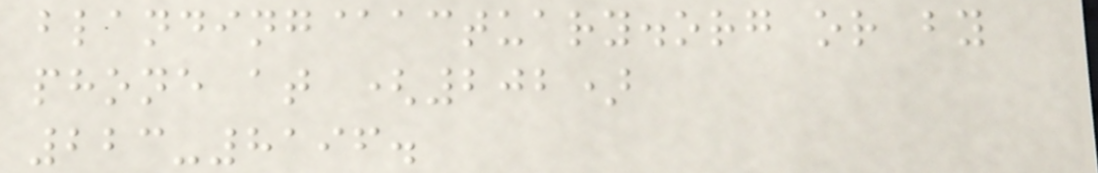blanding@actuary.org or by
phone at (202)
223-8196.
